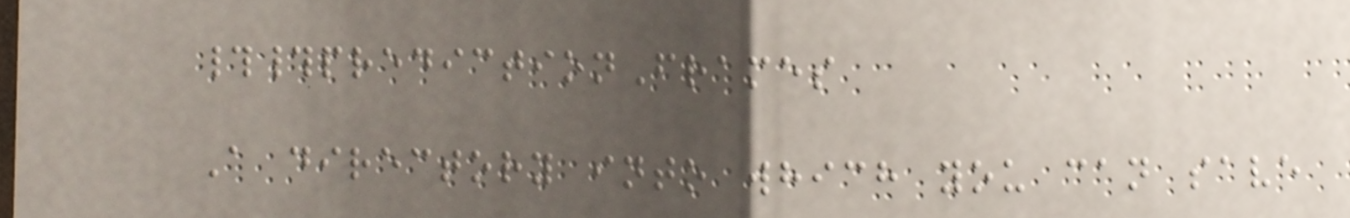##predictionFrames
A directory into which you can save
